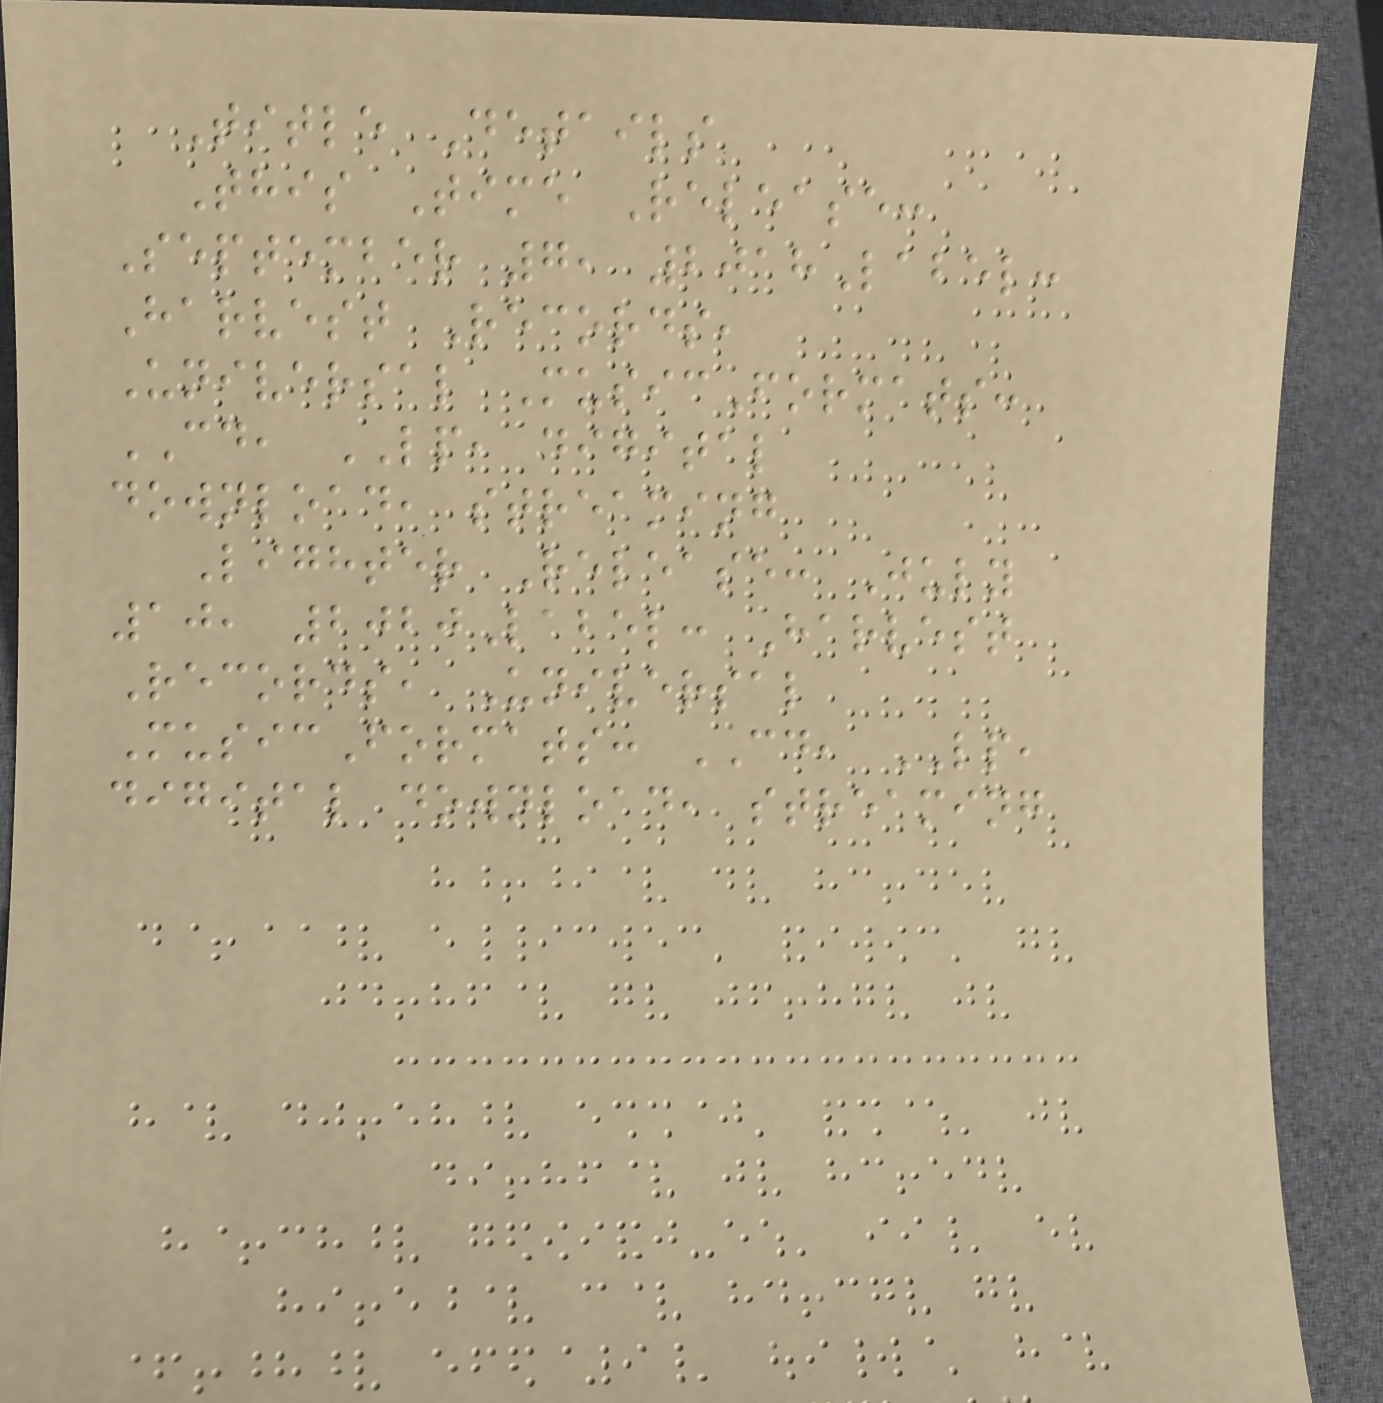Title Details
This Time Release:
September 7, 2018Label:
Harvest Records,
Universal MusicFormats:
CD, LP, digital
download, streaming
Lighter Release: July
10, 2020Label: Harvest
Records, Universal
MusicFormats: CD, LP,
digital download, streaming
